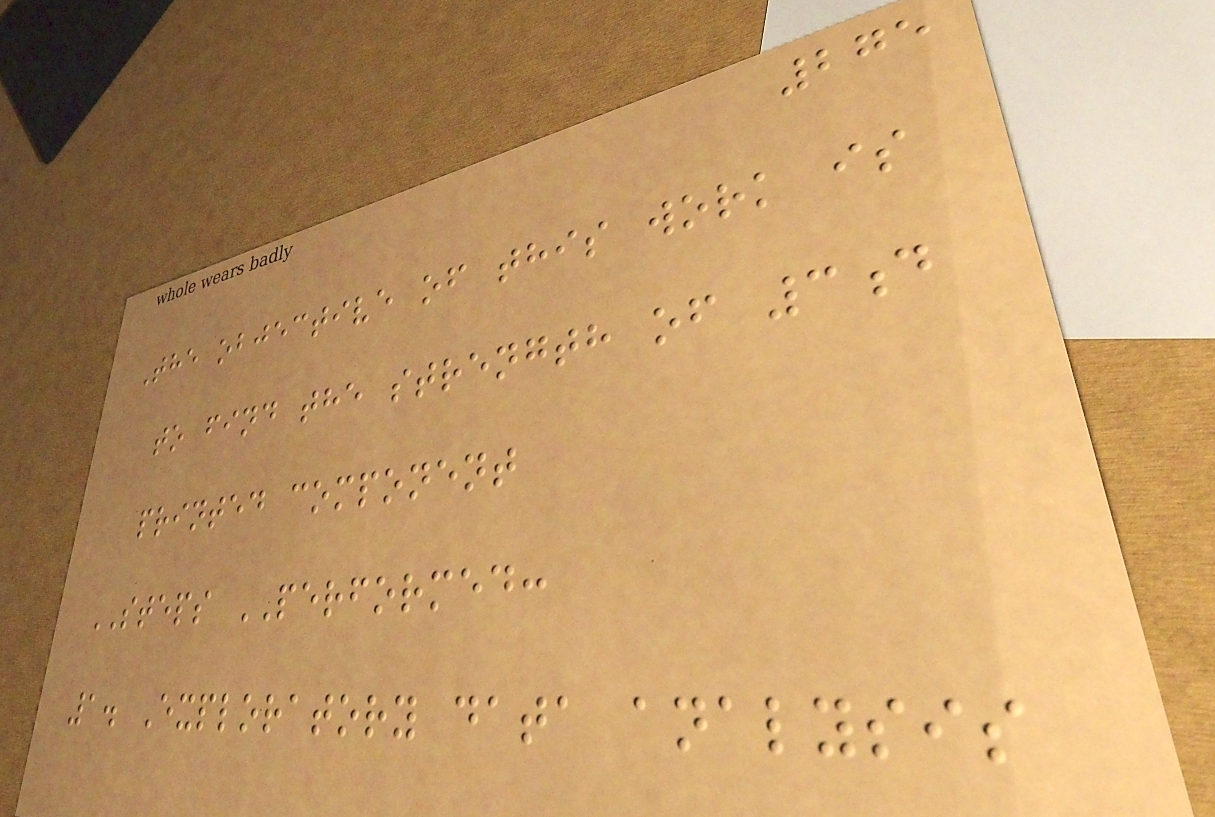275
The objective of this work is
to find the strength of 3d
printed component
STEPS PERFORMED:
1. Exploratory data analysis
